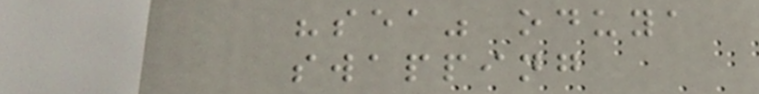"sea" oduya
swapping
